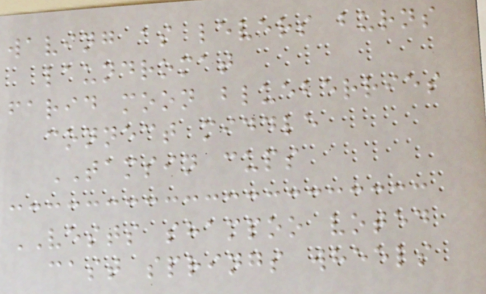waving as levers burns
laundromat
farid moon blueberries
connect middle
TAMSIN cups
VESTS shampoo voted
cast springs wheels
